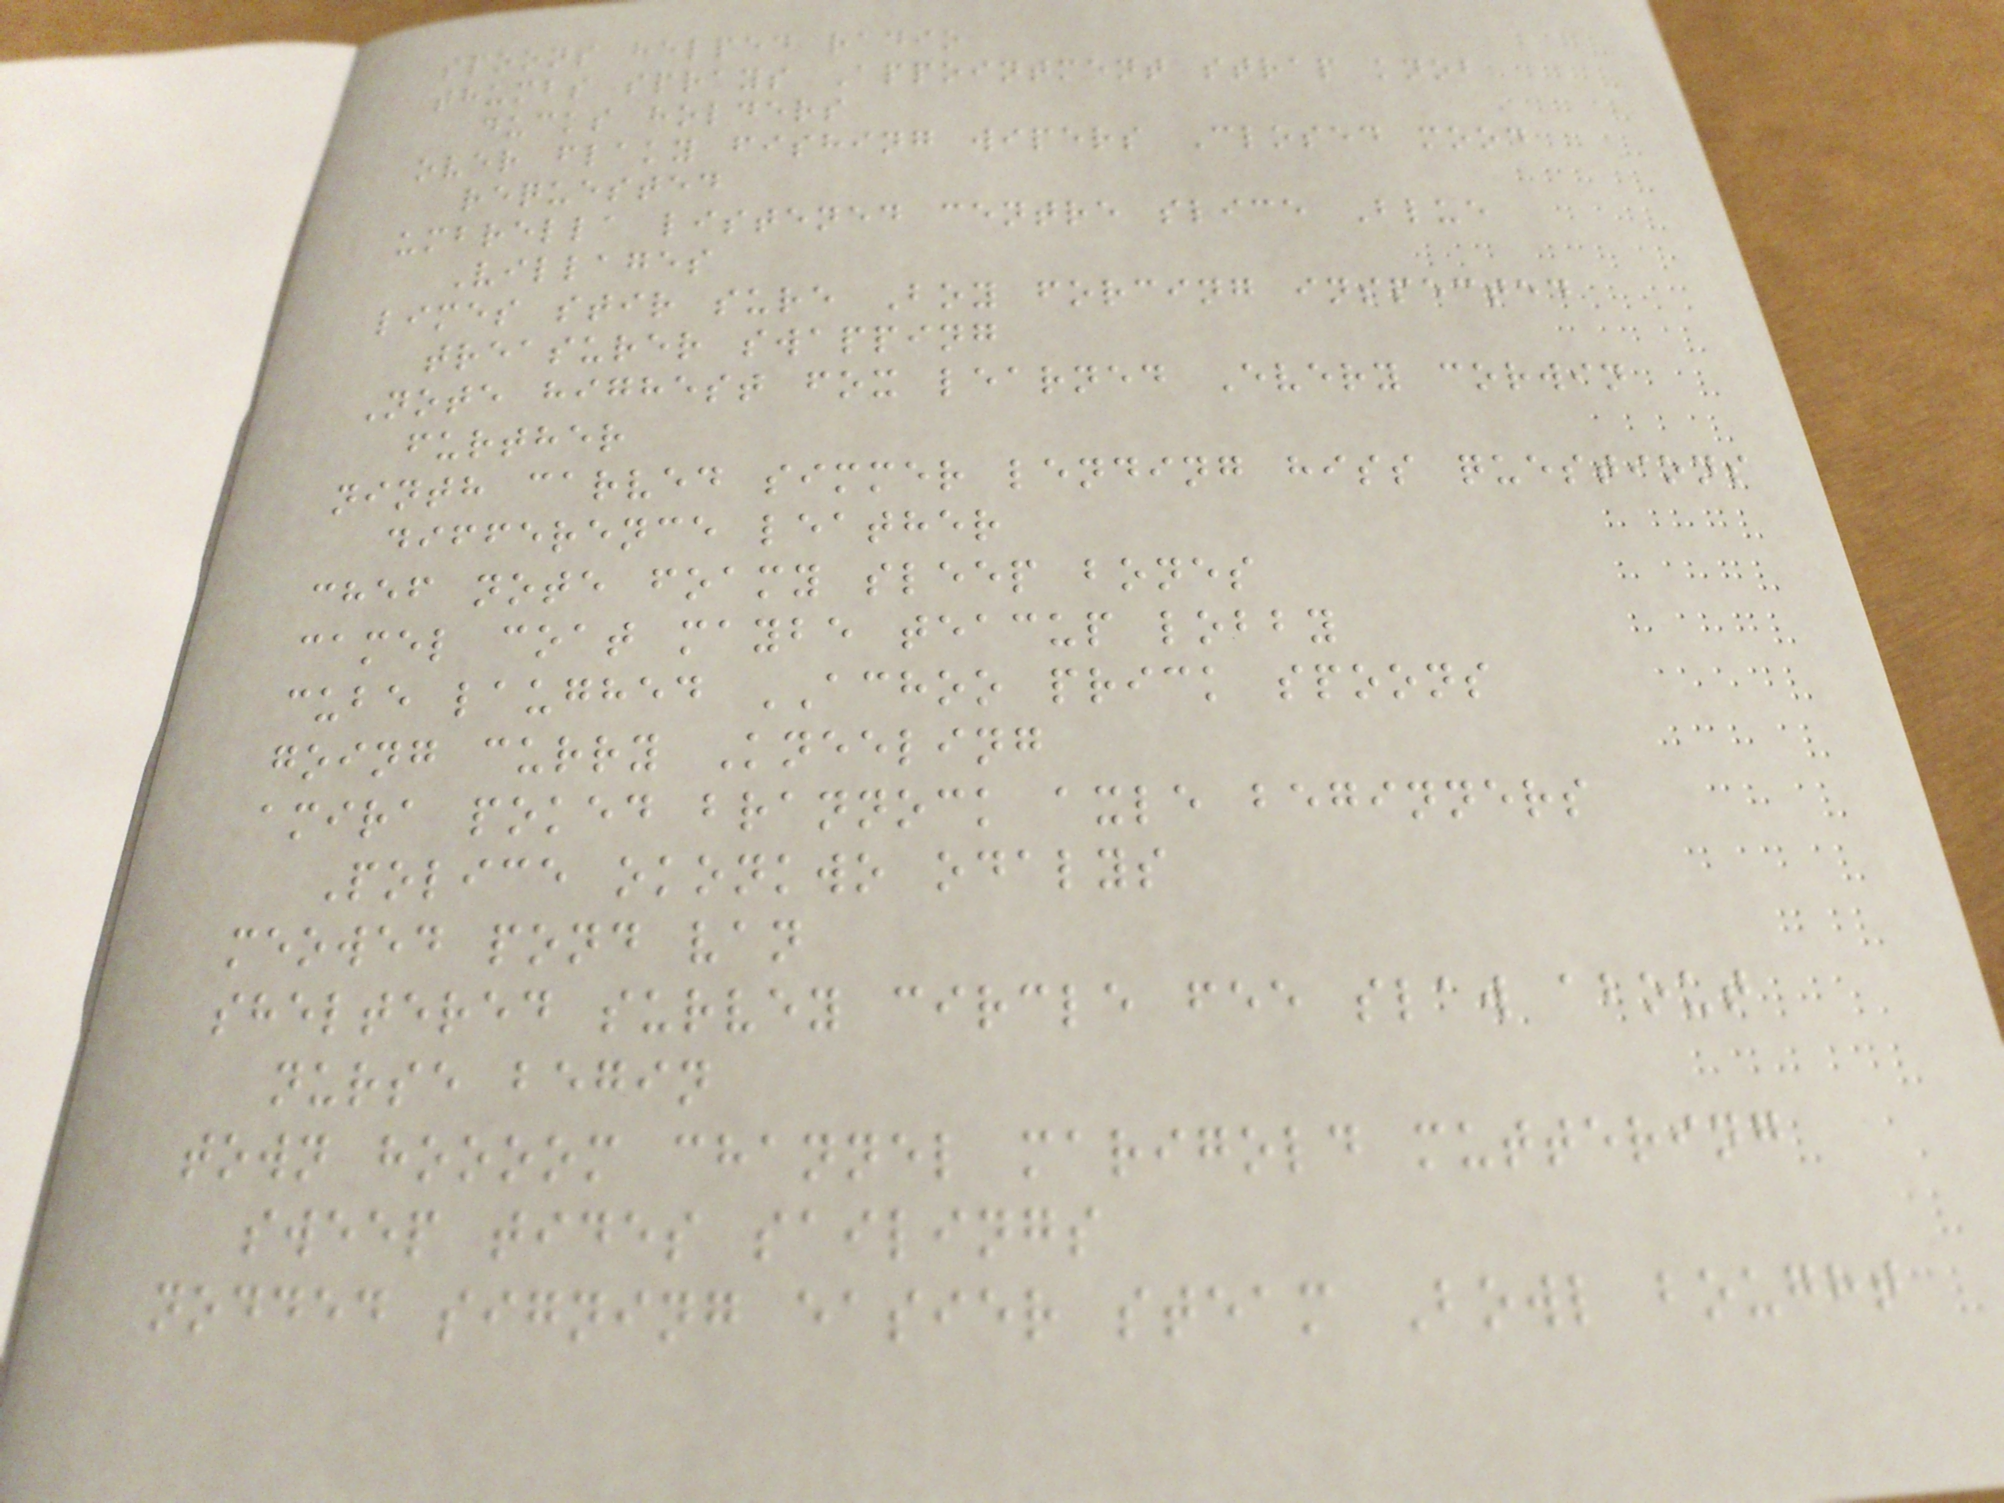spoons helped radio
thumbs sprays Appointment strap knob
ducks holders
over flaky fishing wipers Closed mood
requested
umbrella listened centre slice Blue
Villages
limes stir sure Boy forcing inspected
treasurer swapping
Note highest fox learned Every corwin
further
ninth carved simmer lending hiss questions
difference leather
chef note foamy sleep bones
camel coat maybe teacup lobby
cube laughed ACHOO prick spoons
going curry Kneeling
amira poked brannock axle beginners
Police okonkwo odalys
meowed pond van
sheltered survey circle fee slaw about
nurse begin
town hoooom channel marigold muttering
sweep tides sailings
nodded signing easier steam Bowl bought
